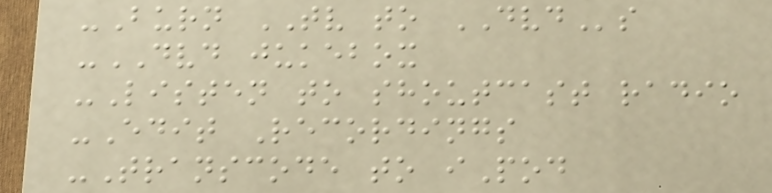-Burn TV to DVDs
-DVD jukebox
-Listen to shoutcast radio
-Edit Recordings
-Transcode to iPod
